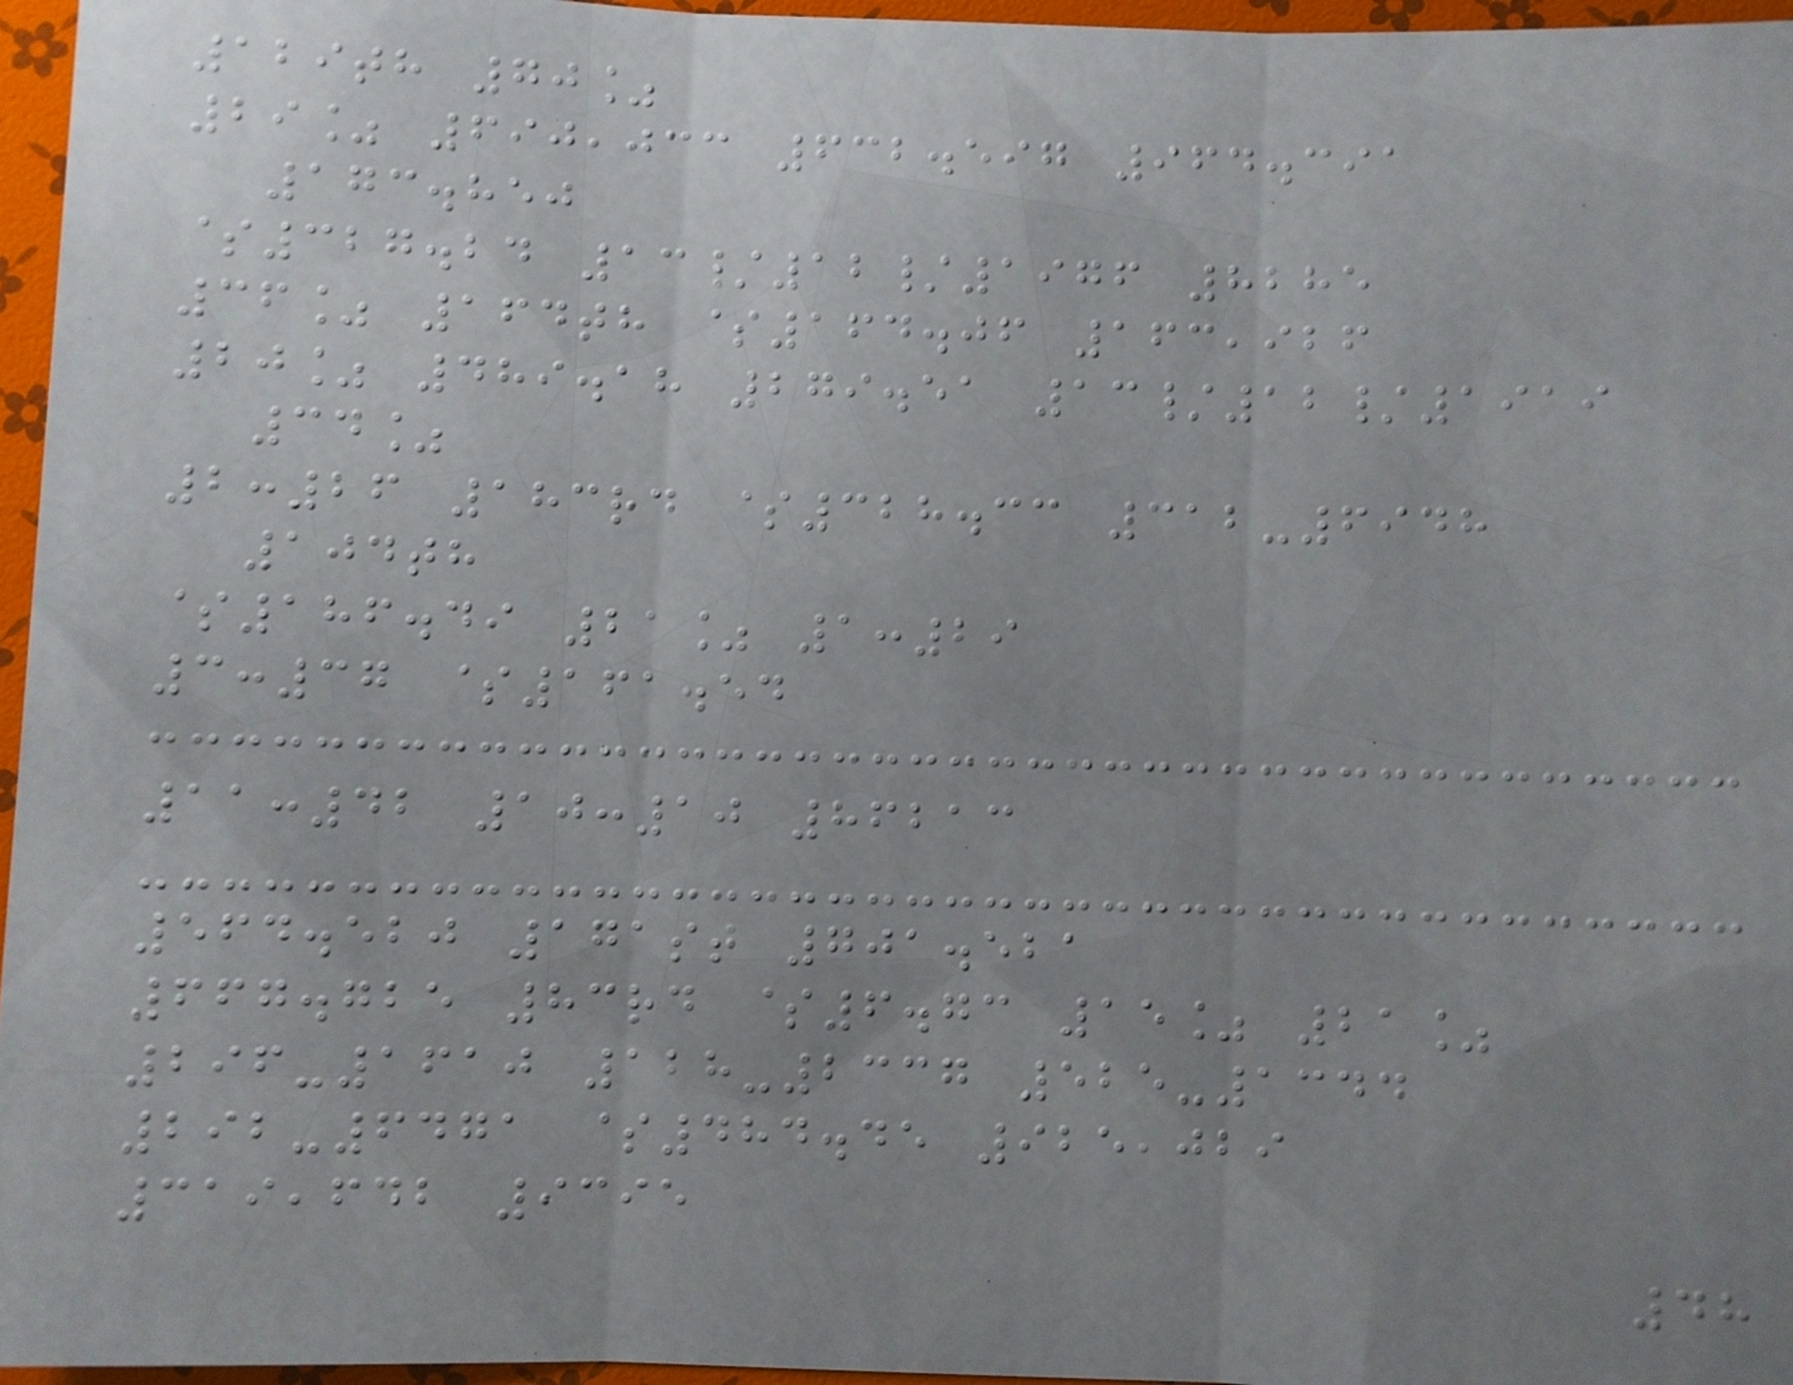129th 70%
29% 690,033 632.597 964.391
173.850
$327.24 13/12/1976 8285
36% 164th $164.06 163,926
20% 489.18 279.51 13/12/1919
34%
2:26 183rd $328.33 312-6948
104th
$186.49 21% 1:29
3:37 $161.54
11:42 10:10 86213
564.520 171st 701.521
667.725 83rd $6.73 15% 21%
296-1610 128-2337 525-1344
292-6471 $484.45 925,029
319,642 9395
48
